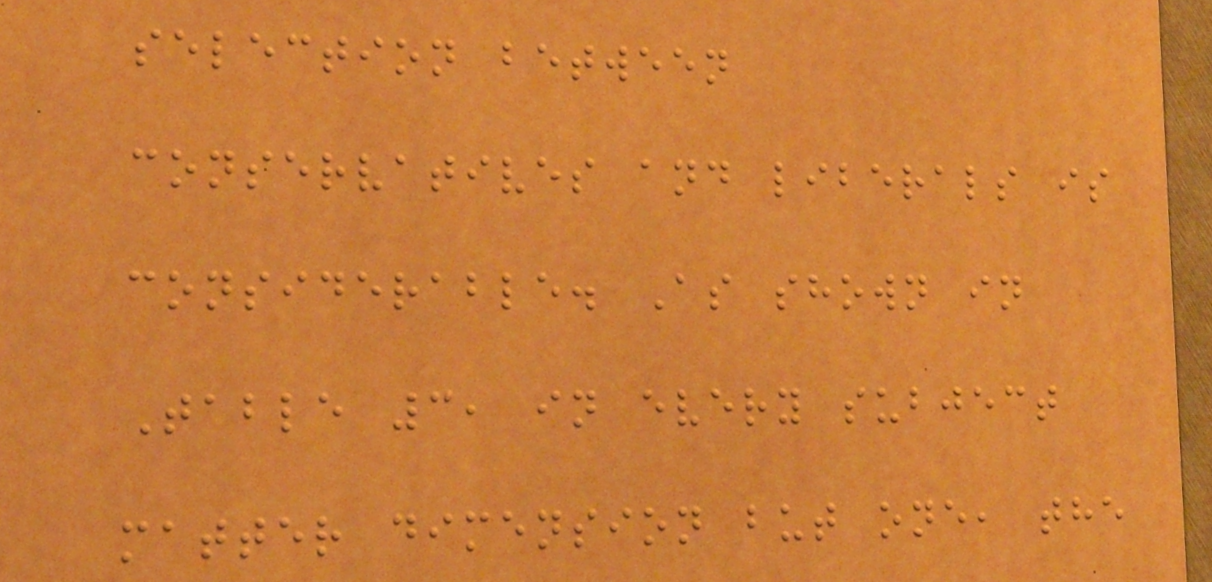selection between
conservatives and liberals is
considerable. As shown in
Table 3, in every subject
matter dimension but one, the
